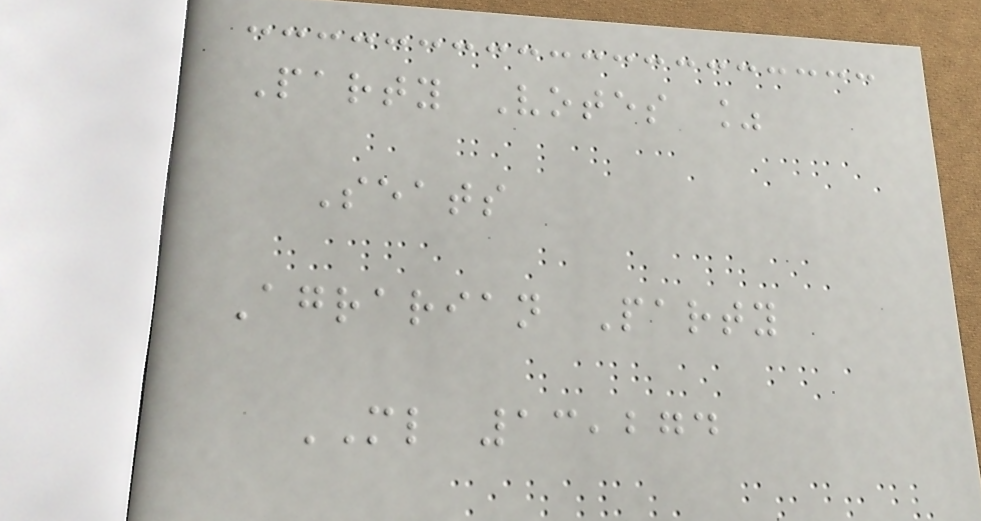Party Votes %
Seats
Agrarian Party
ML 13,274
